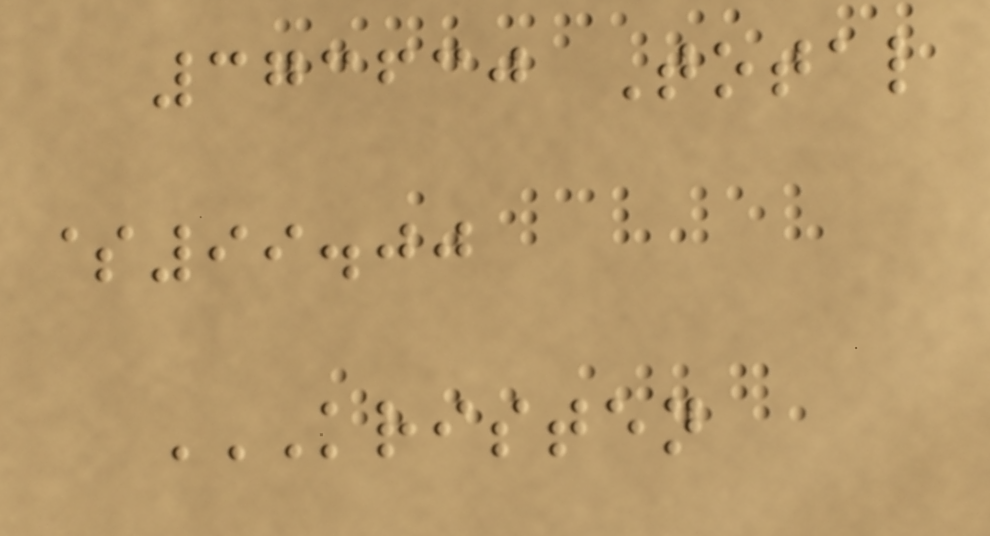373630 Total
$99.00
KRISTEN
